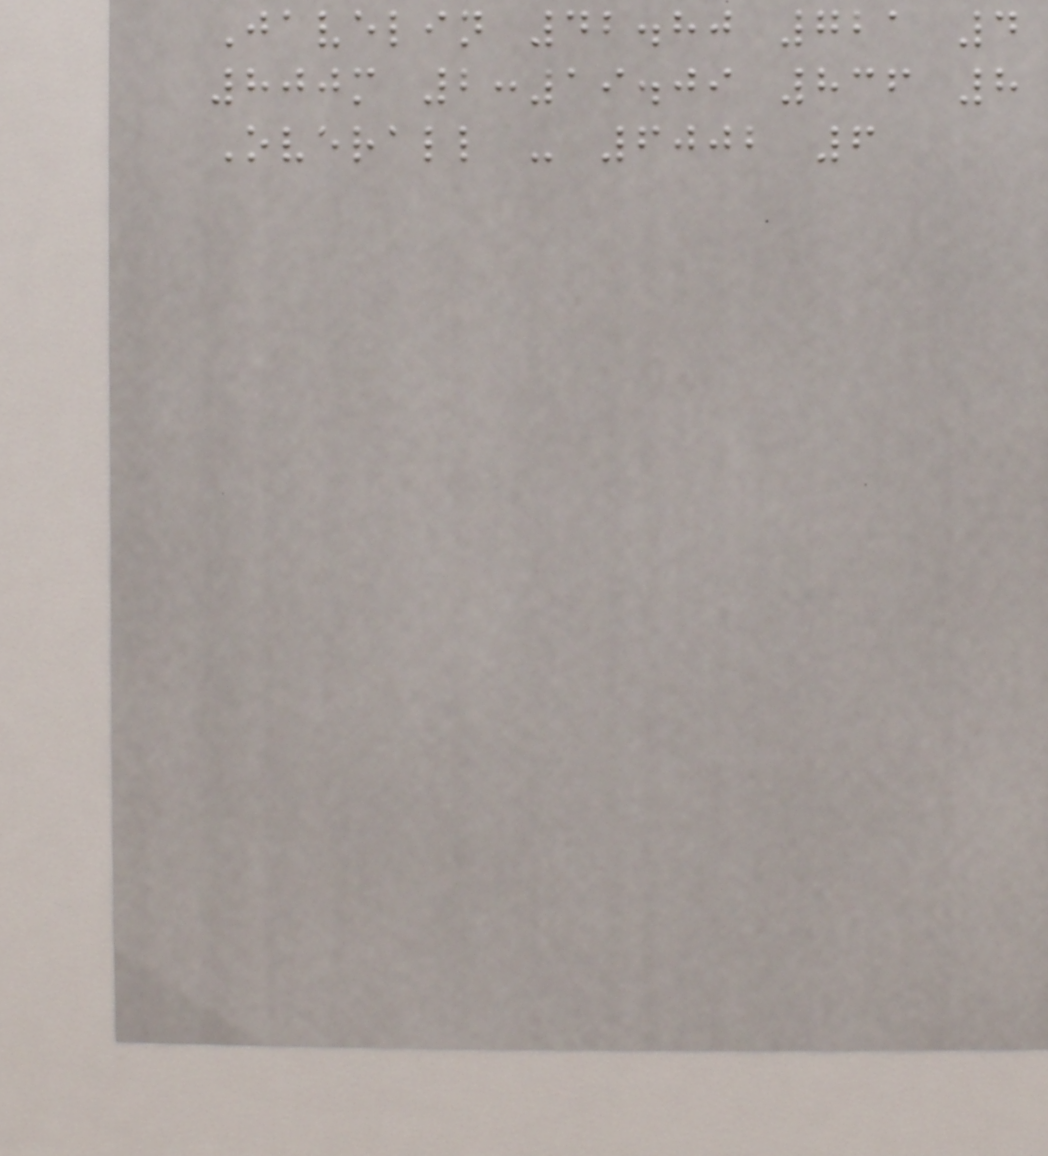Javelin 42.80 721 4
800m 2:19.09 836 8
Overall - 6002 6
